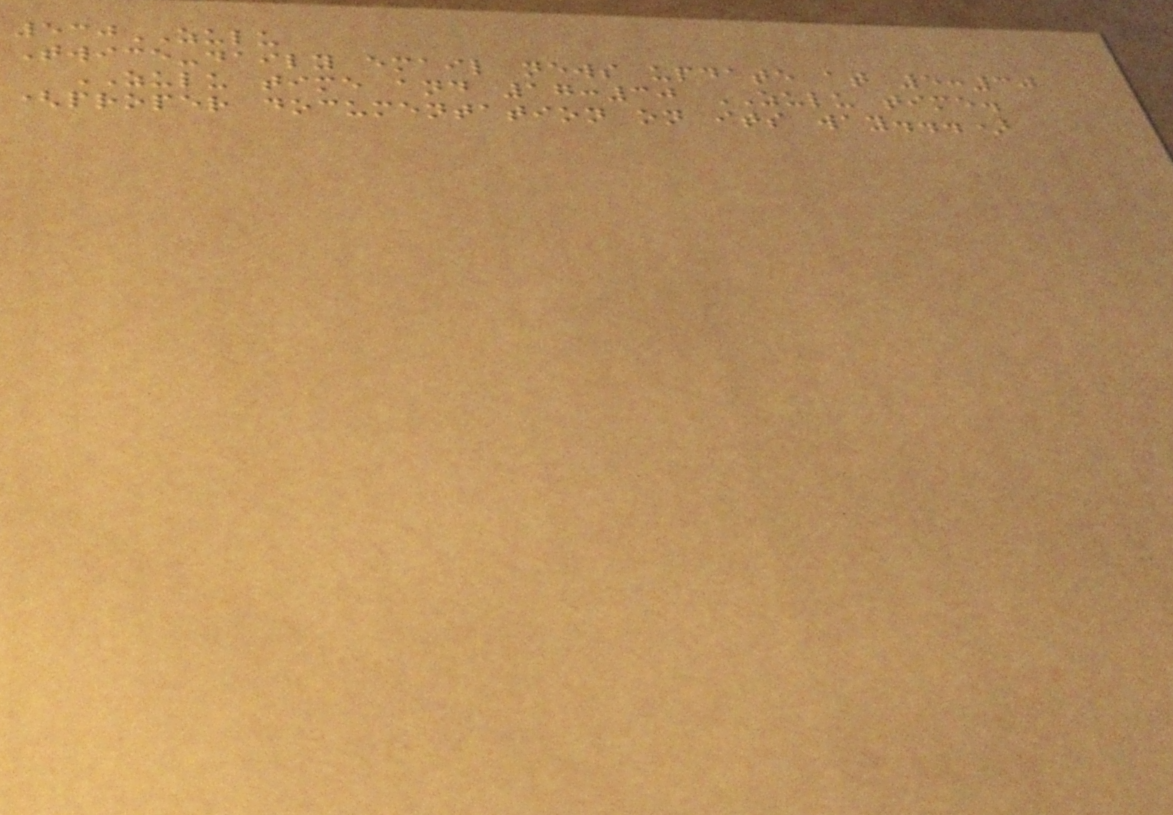530ZULU
Twice-daily email news update at 5:30
ZULU time and 17:30 ZULU time.
(proper documentation on its way...)
